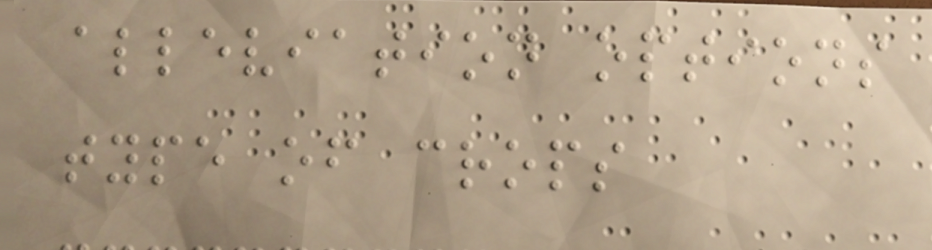alleviation options
type of crops
